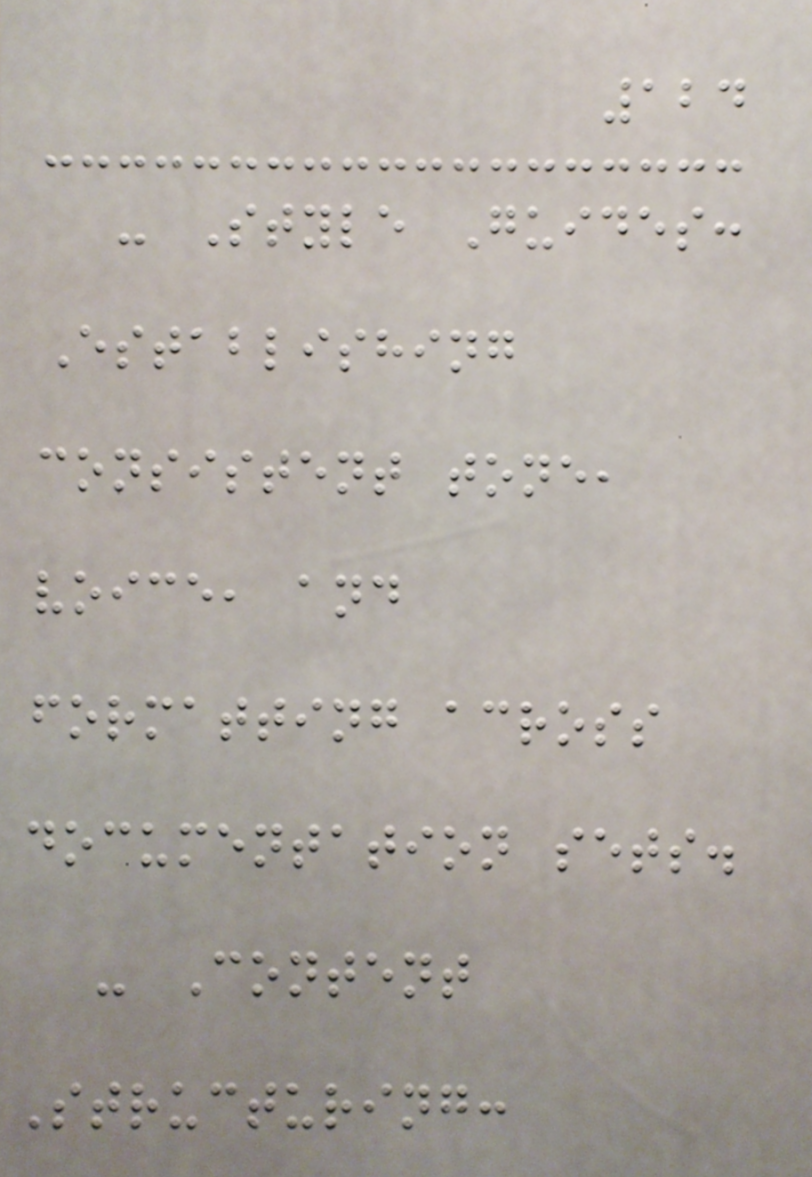124
- Style Guides:
Establishing
consistent tone,
voice, and
formatting across
documentation sets.
- Content
Structuring:
